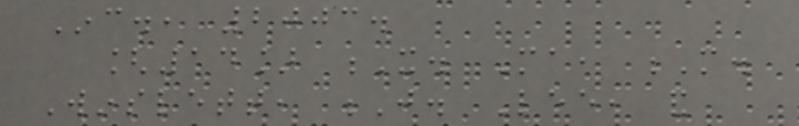Inc., 2003.
[14] X. Ma, M.
Winslett, J. Lee, and
